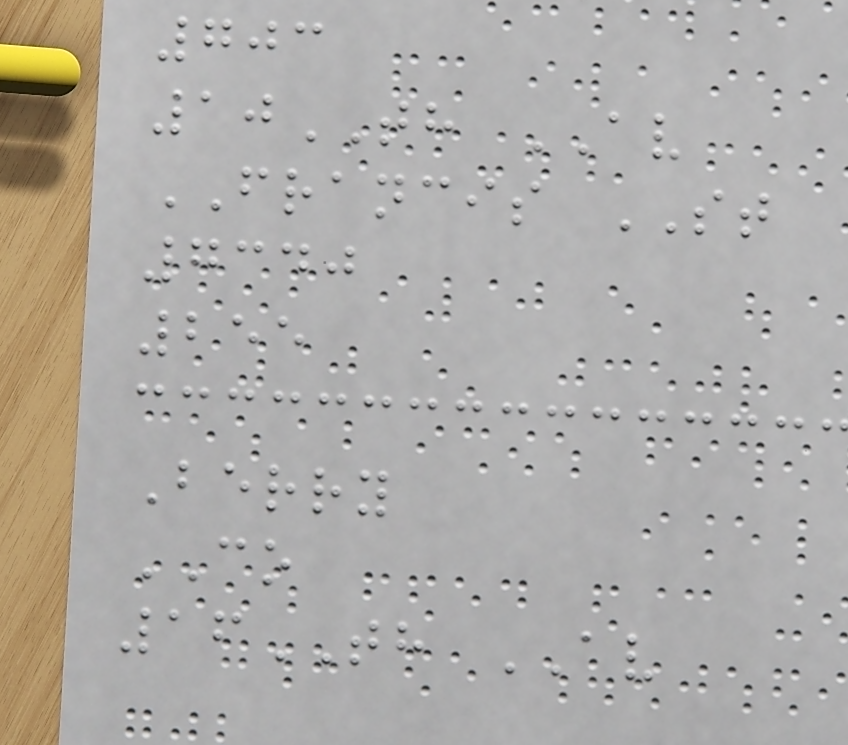703
10TH AV
FRANCIS ST
7340
255
Berry
CO
16TH AV
